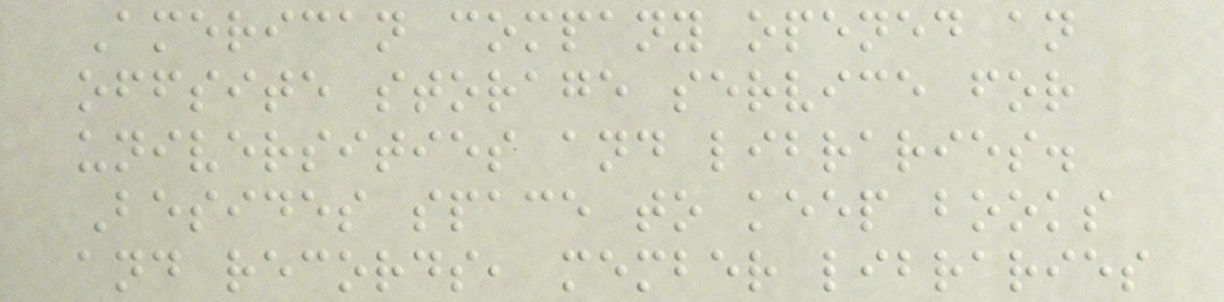American company opened an
offsite storage service for
universities and libraries.
Besides space to keep books
and records, member libraries
